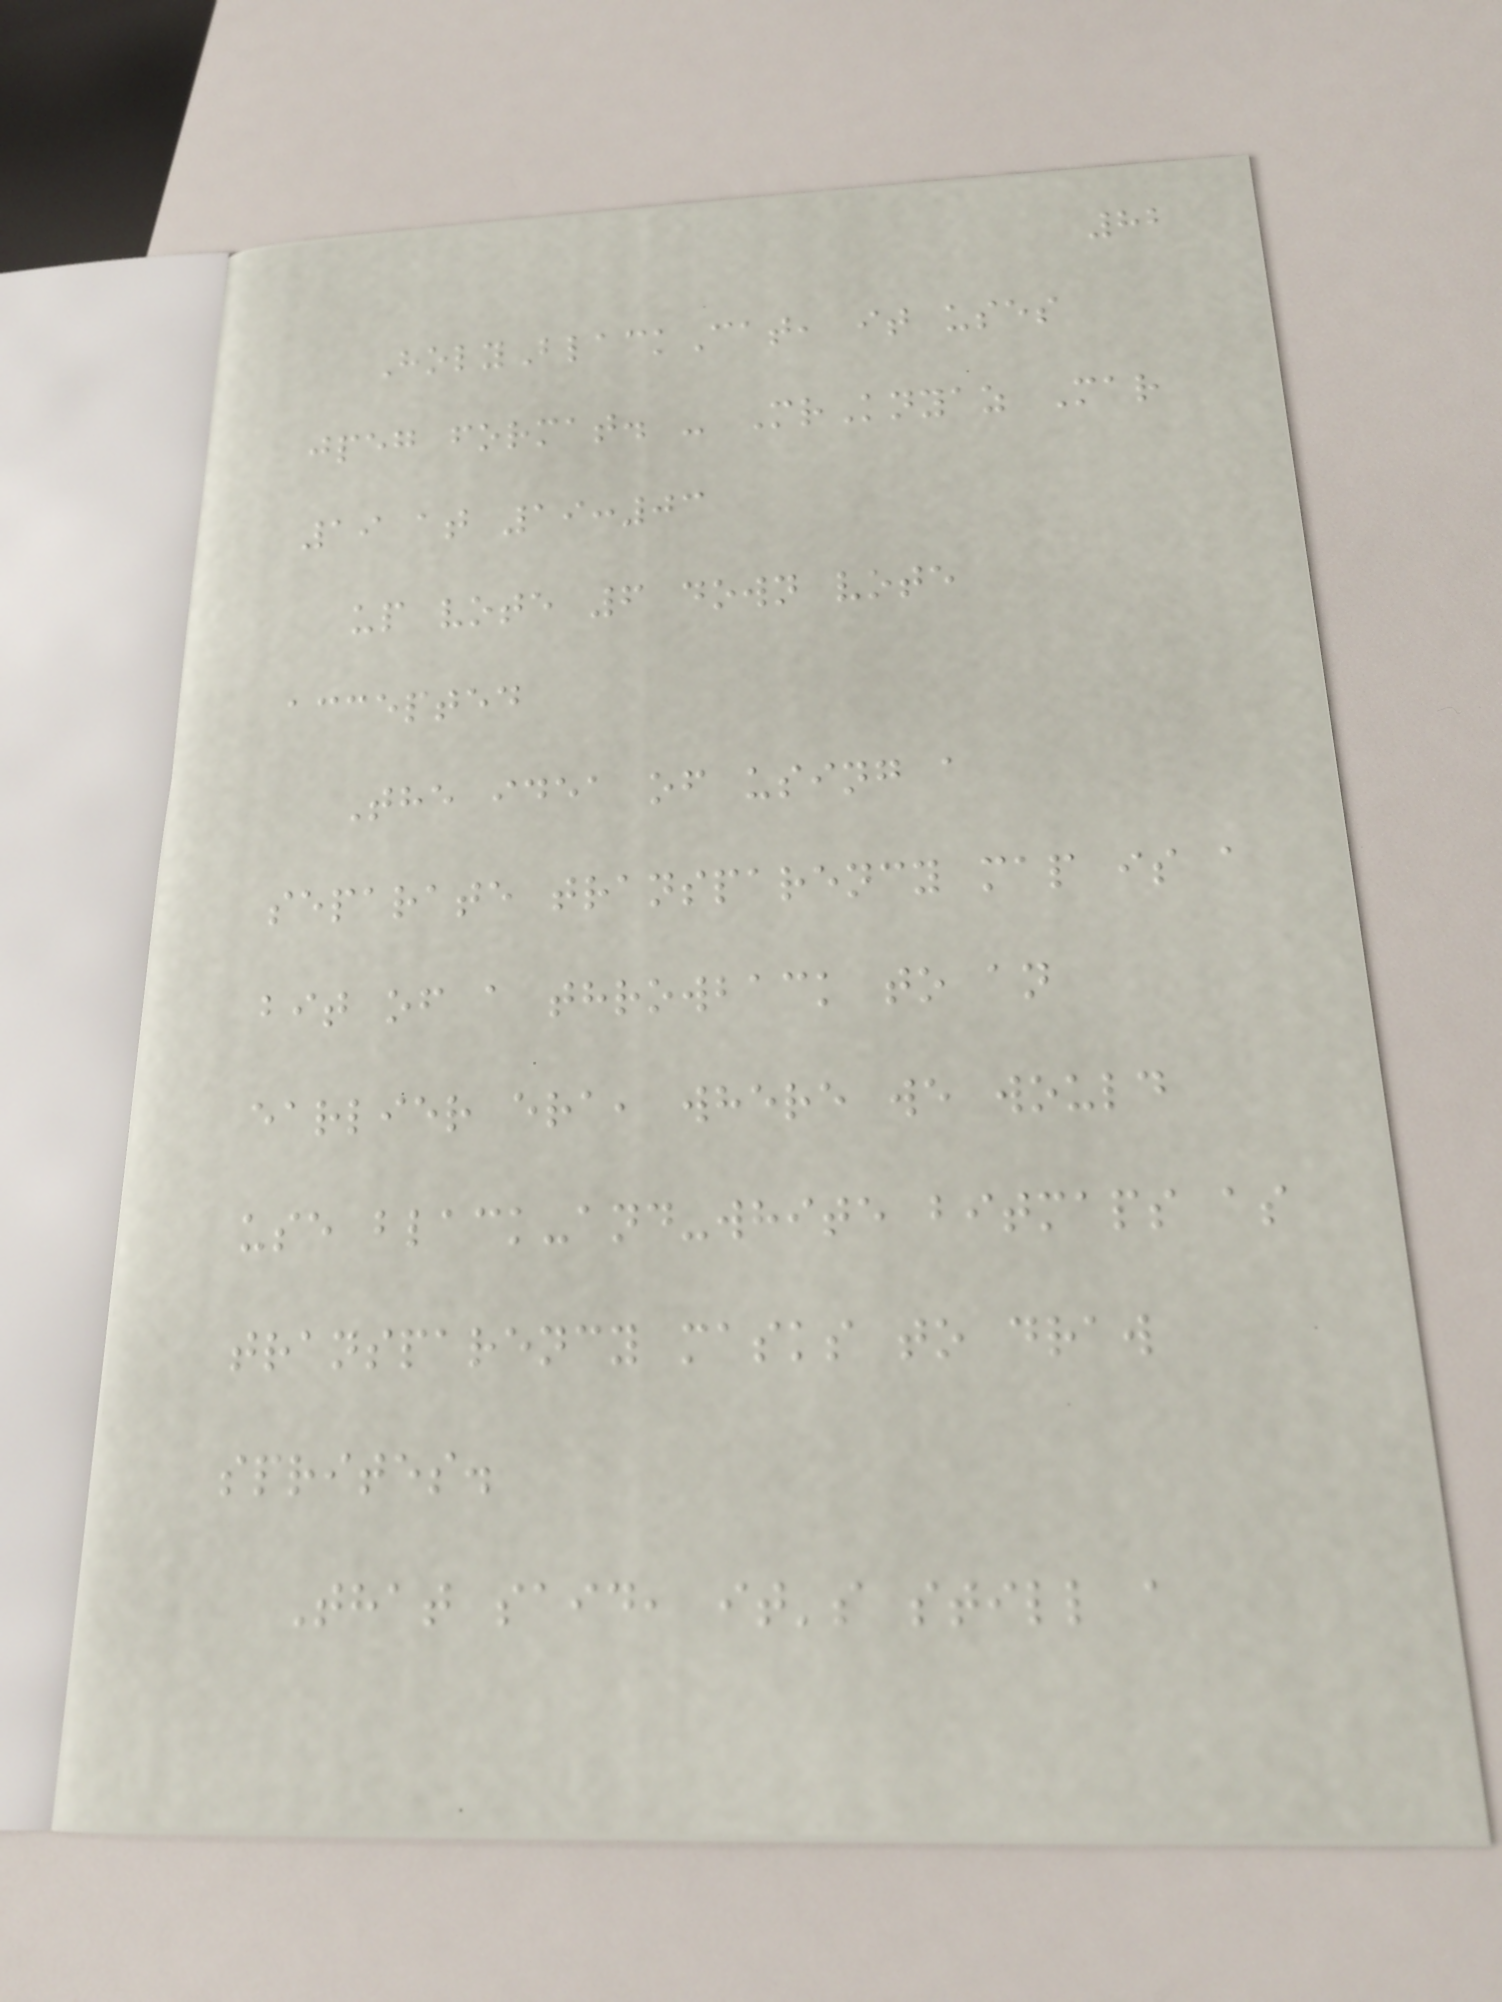82
HolyBlackCat, it uses
jpeg format. - MrKnyaz Mar
19 at 19:03
up vote 6 down vote
accepted
The idea of using a
separate transparency map is a
bit of a throwback to an
earlier era, where we would
use black-and-white bitmaps as
transparency masks to draw
sprites.
That said, it's still a
